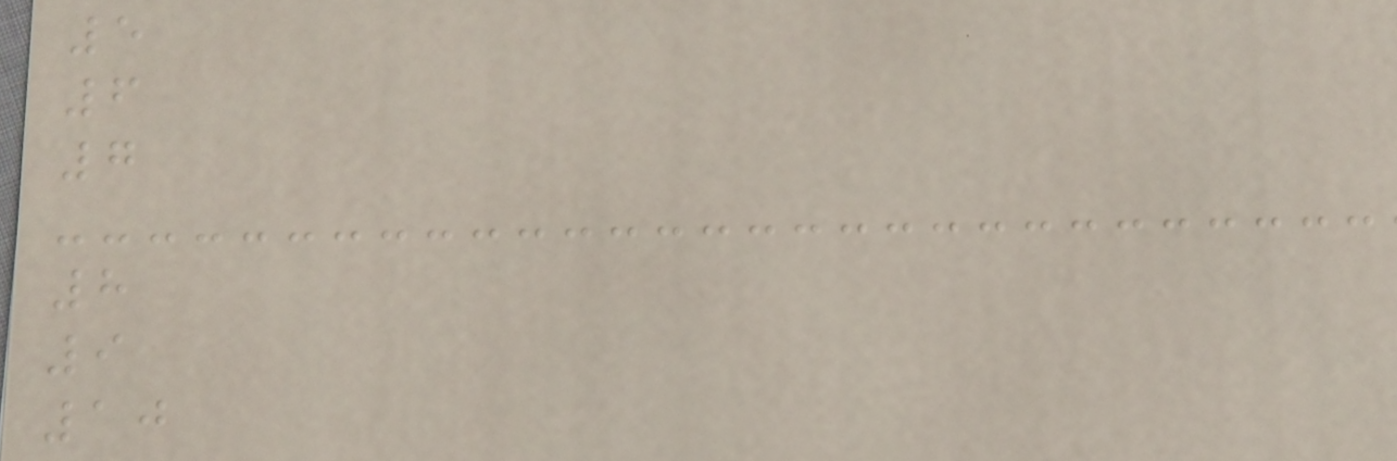5
6
7
8
9
10
